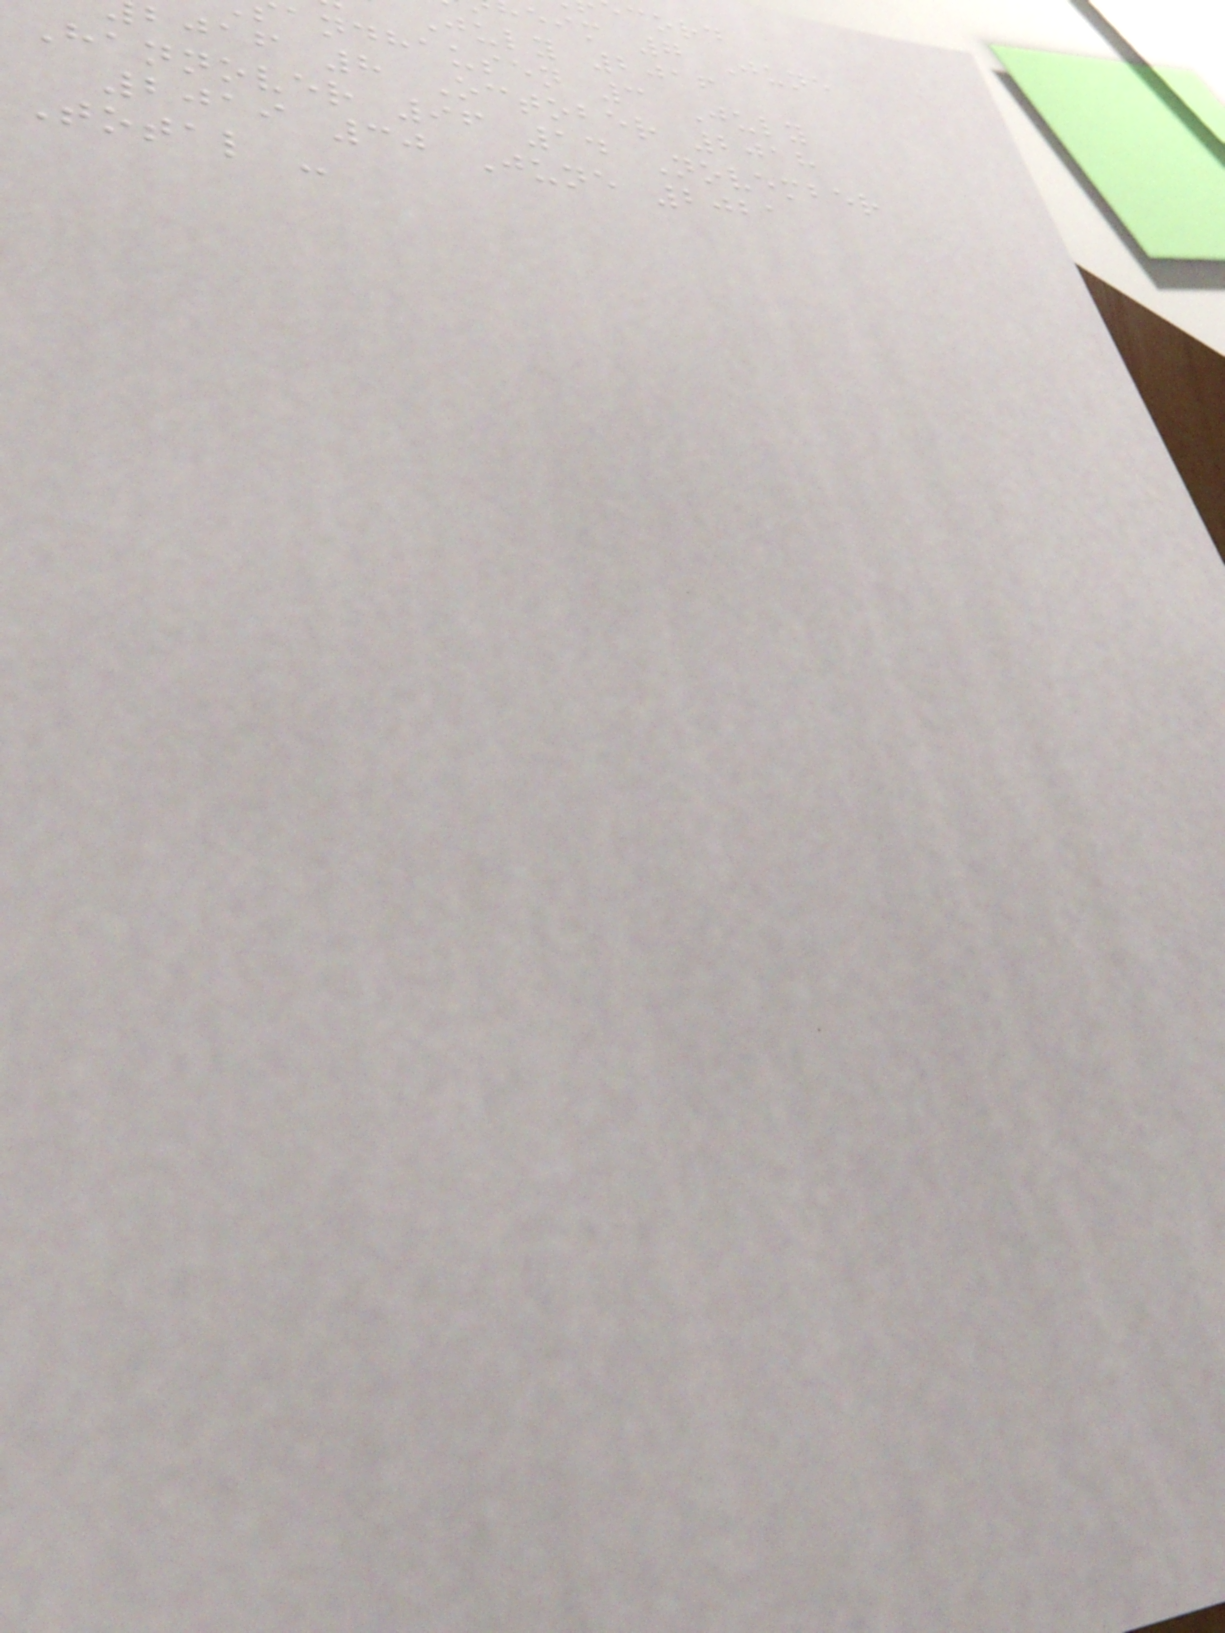eim 7 June
July 2016
andhausen 3 July
bjaf 8 October 2018
Hannover 96 14 November
2019 30 June 2021
Total -
